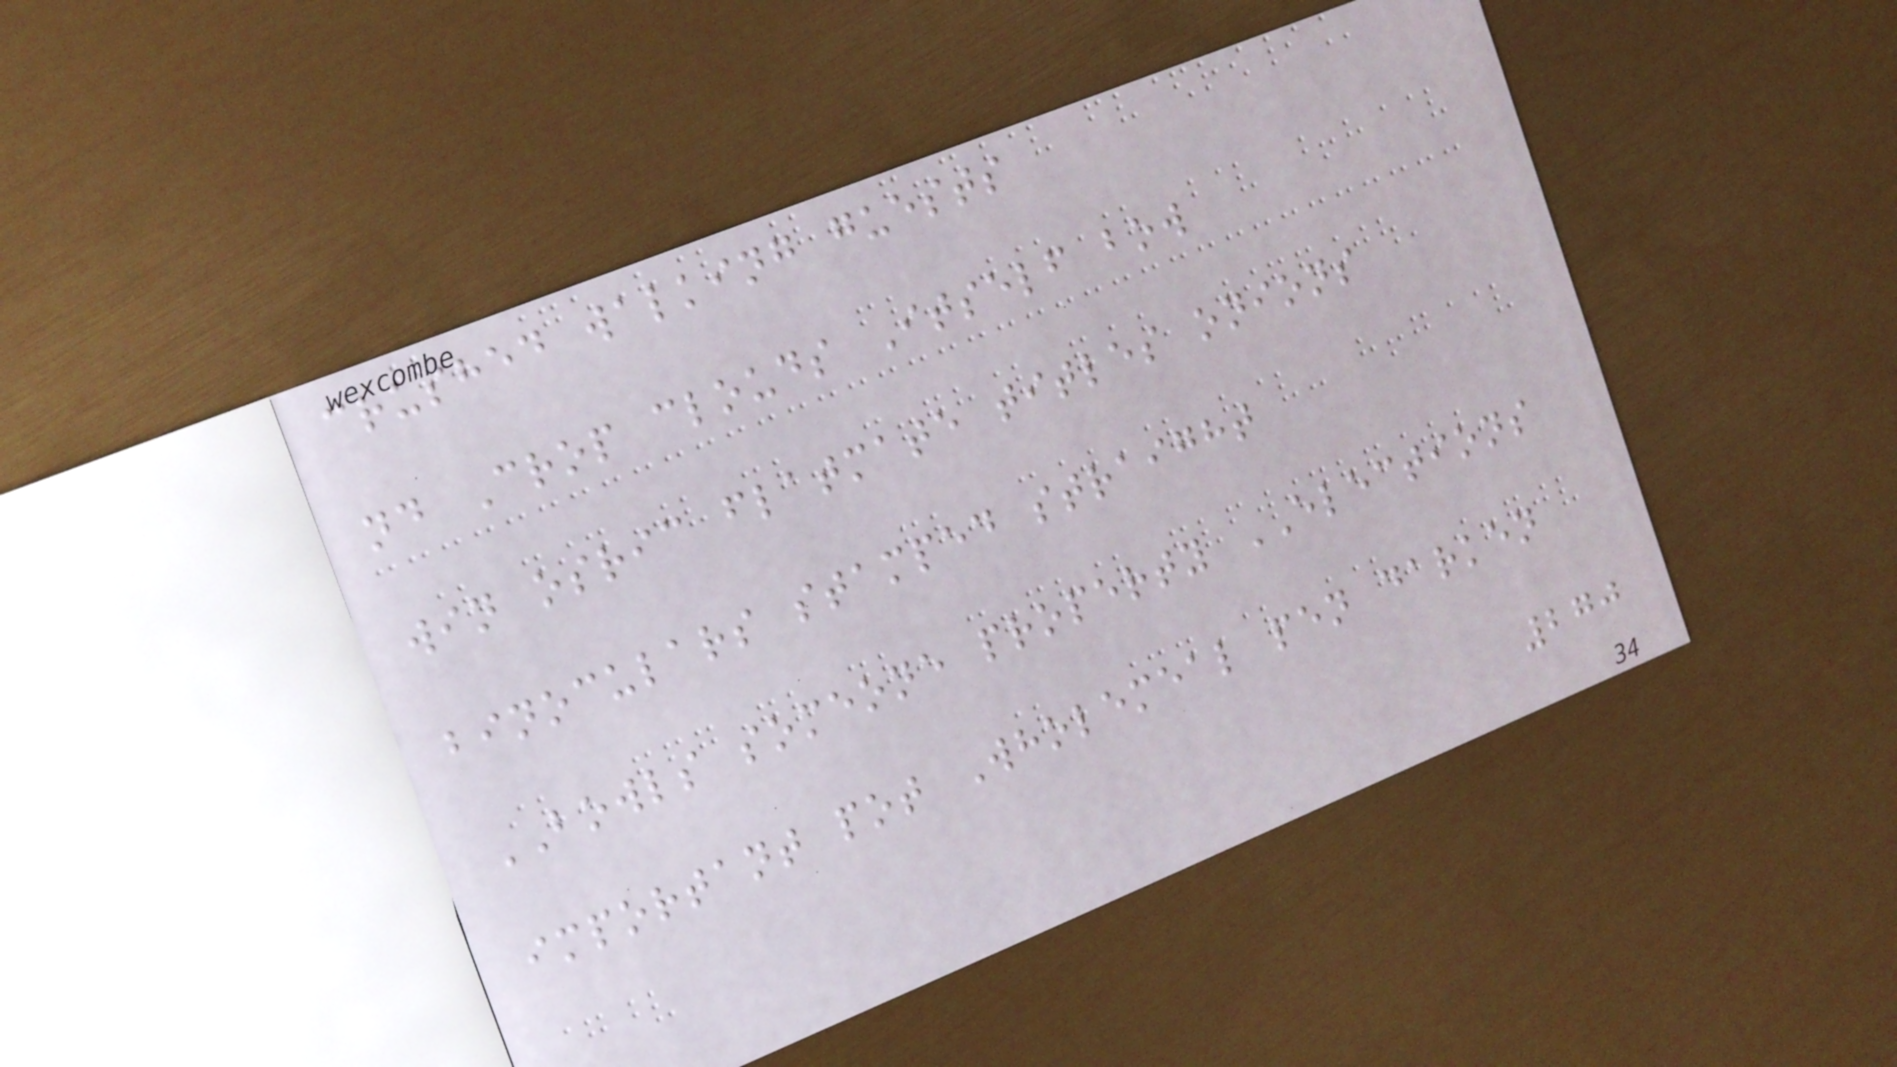crushed walking guests
nd Crop clouds Itself bow
win osric flatmate titles onions
binoculars stamped straight
BOWLS someone property ELECTIONS
important pot Wholemeal pen darken
270
